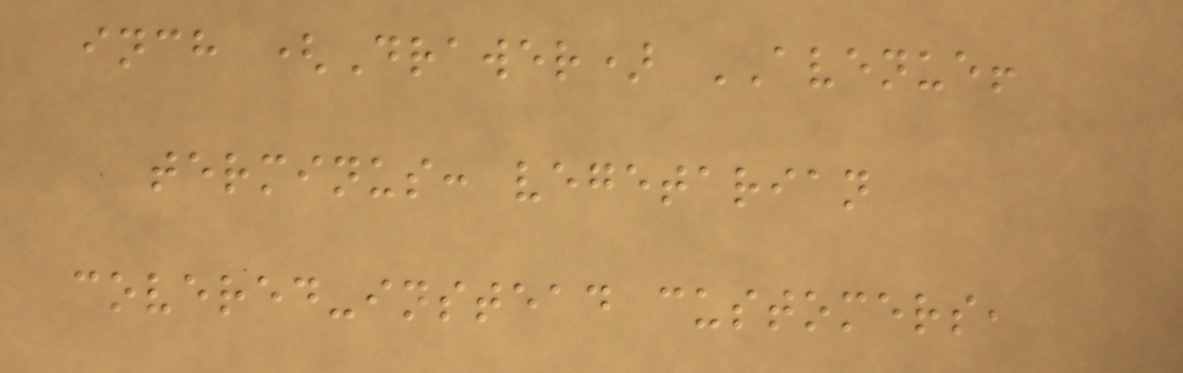inch (Drawer) AVENUE!
terminus: vegetarian
covered-instead customers,
